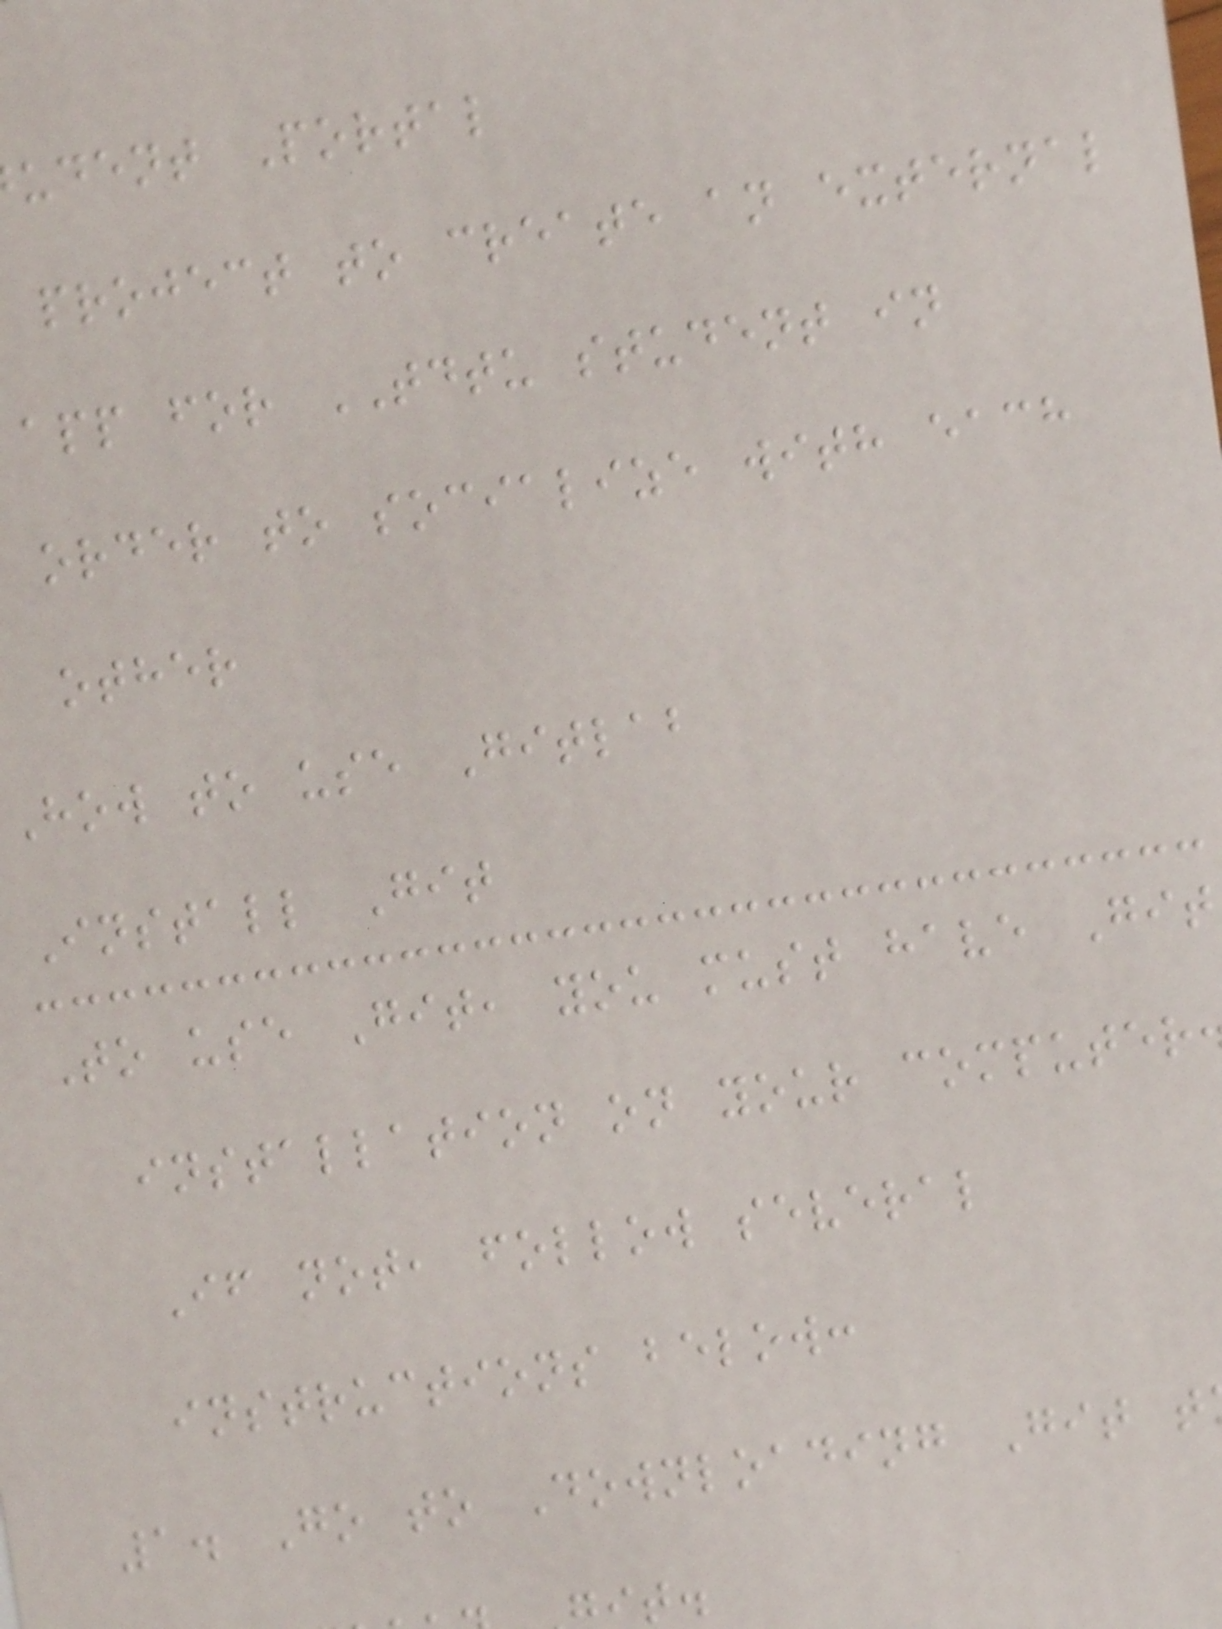udent Portal
project to create an external
app for TDTU student in
order to socialize with each
other
How to use Gitlab
Install Git
To use Git, you must have Git
installation on your computer
If not, follow several
instructions below:
1. Go to Downloading Git t
